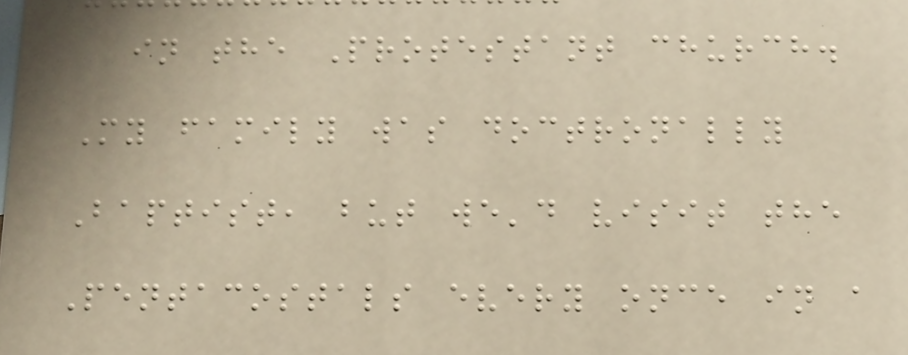in the Protestant church.
My family was doctronally
Baptist, but we'd visit the
Pentacostals every once in a
